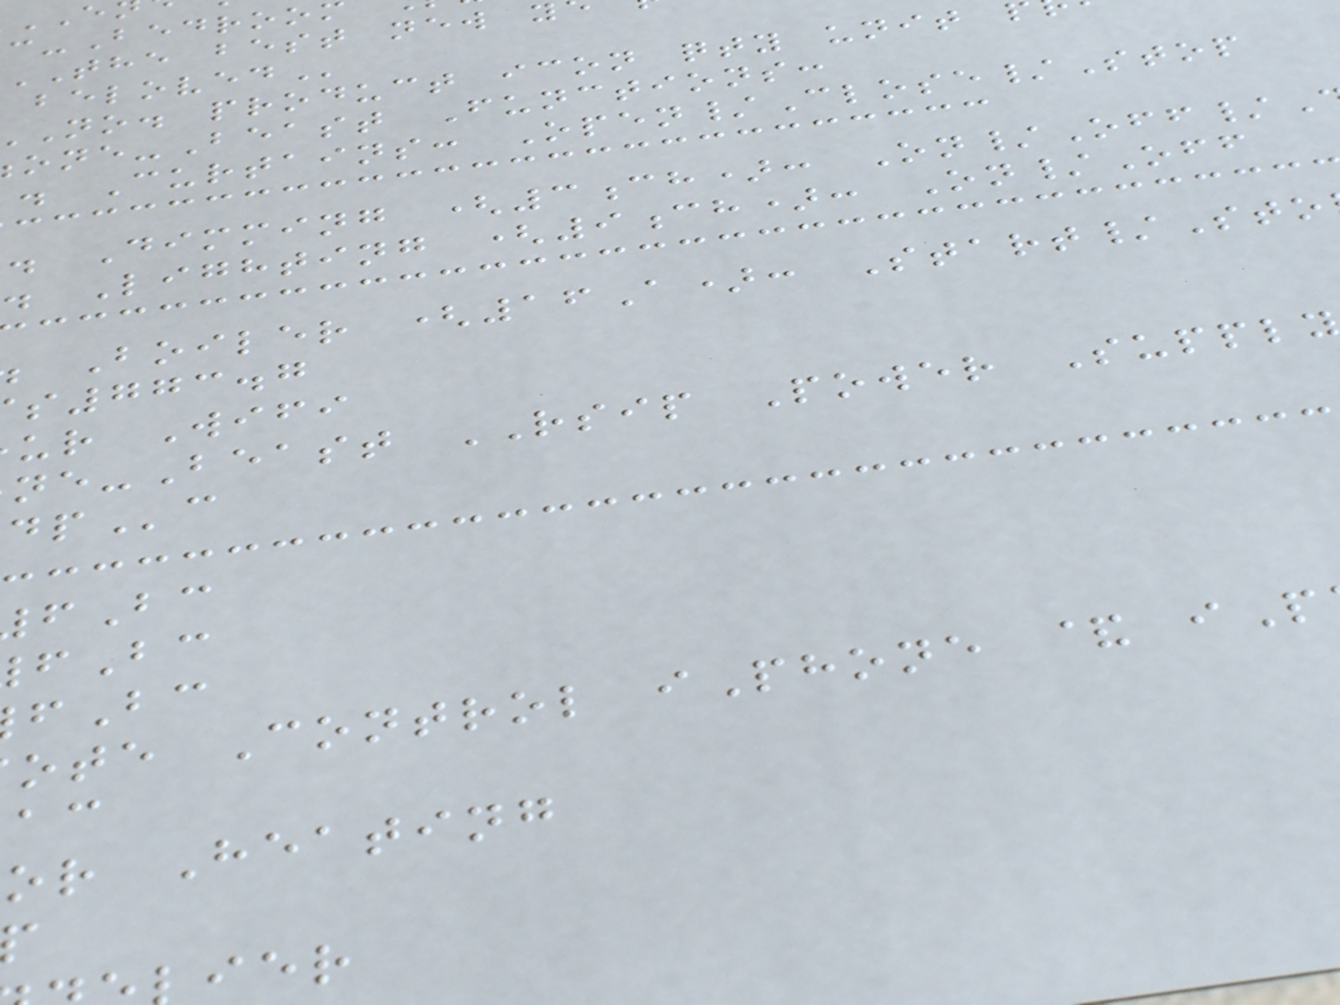THE best new
no. product icon qty unit
one-Beast Functions:
. Curtains: Open/Close/Stop
. Dimming (3ch): On/Off/
. Lighting (9ch): On/Off
Boiler (16A): Start/Sto
773.7
ur Wifi
ne-Beast RSIP Power Supply
ote Control iPhone & iP
or Heating
